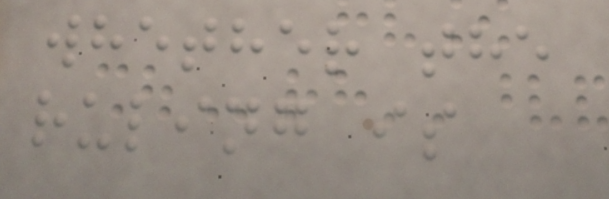whether the
ruling is
